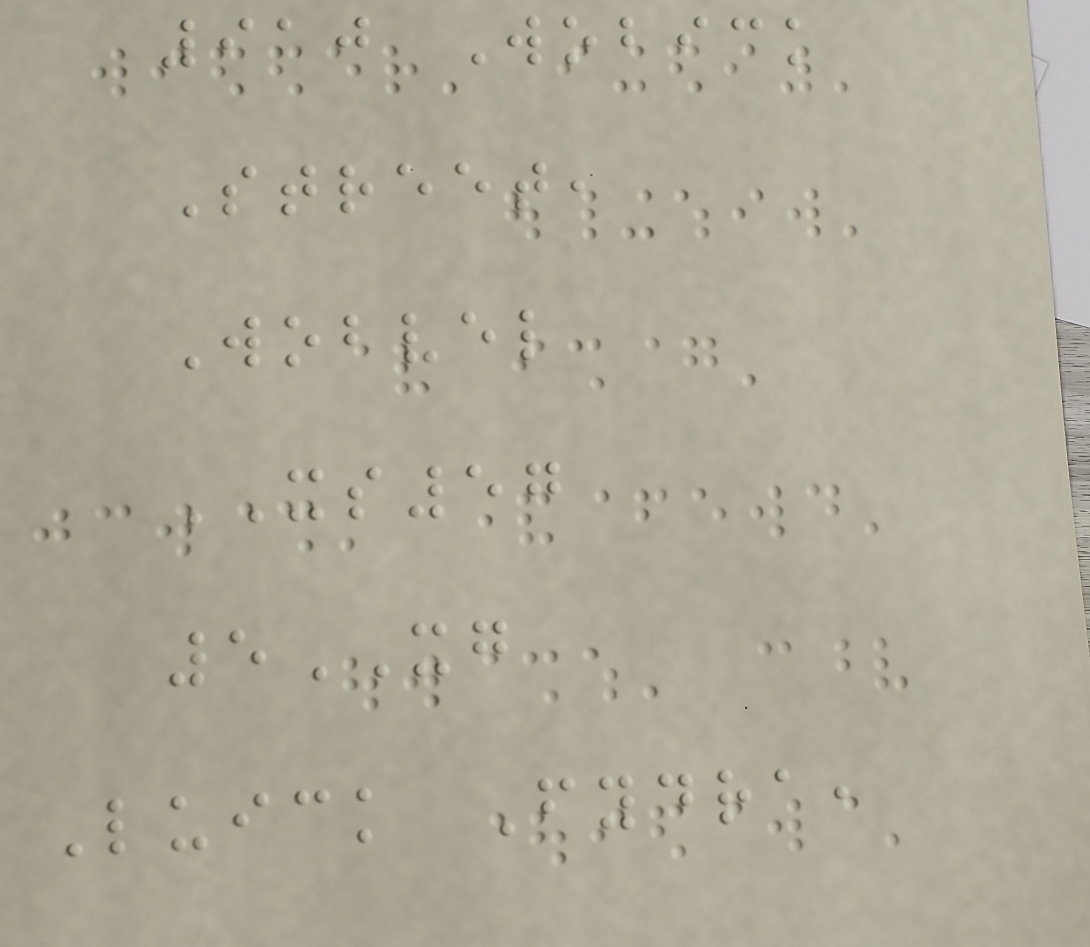910 Wobick
Street,
Wobvel
XS57
5XG
Luick Fydra,
